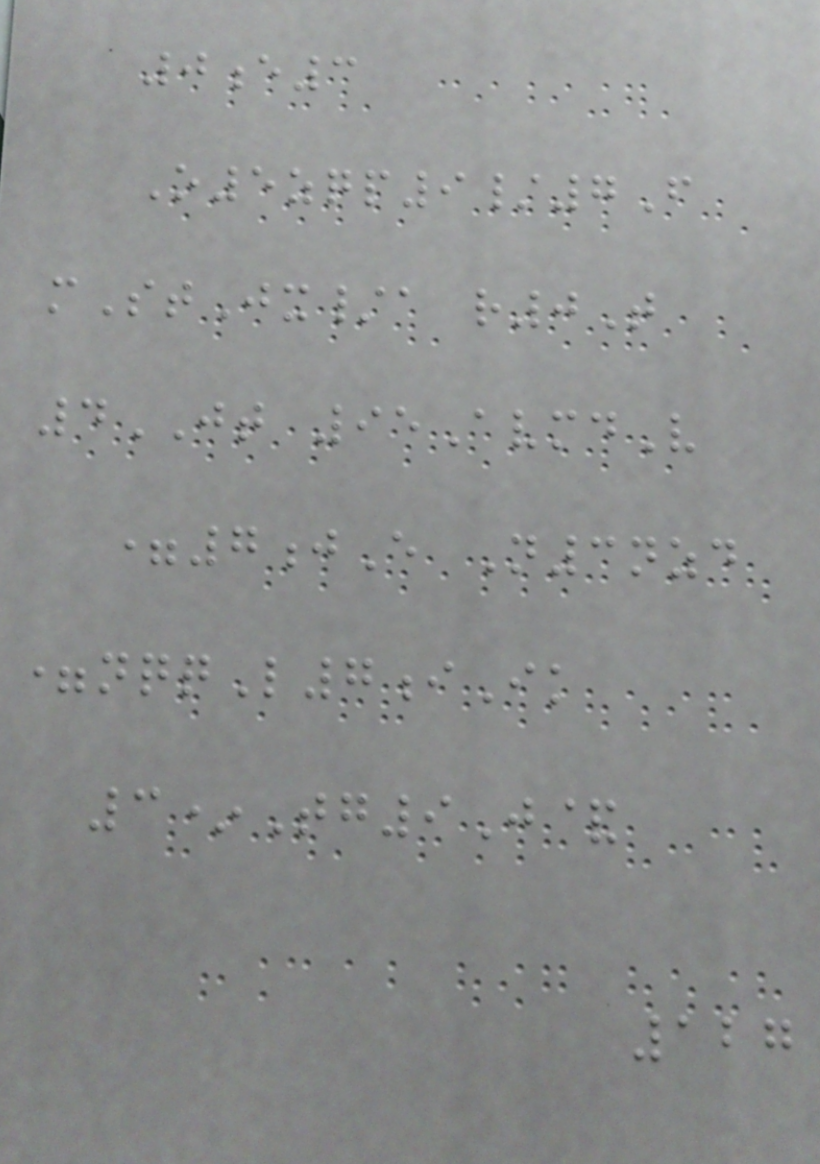0e3
O5zqp9/7F
mStJx/a r0T
4JT 95AvmdV
=7jE N3nzd
=nqqL7iIk
3*Tg9J&
127
